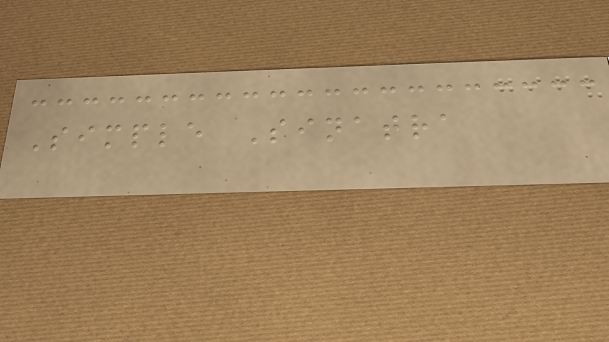Simple Sinatra
